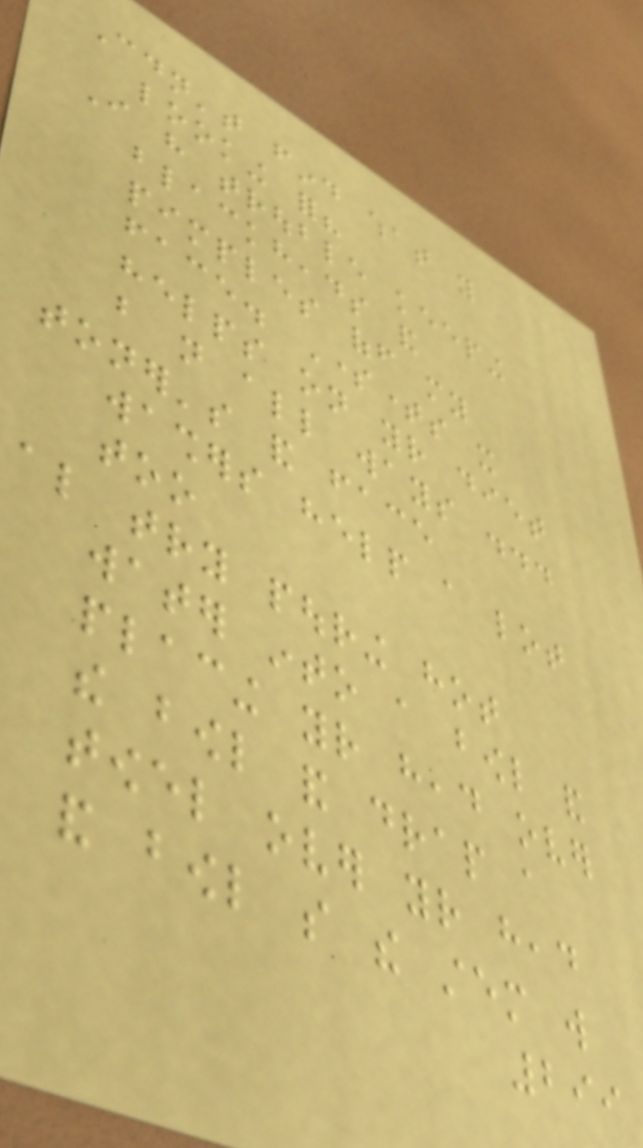Couldn't find what you
looking for?
I have trouble keeping
blackheads and
pimples off my
face. Sometimes it
helps on your diet
but not all ways ...
toner's and face
washers help a lot
too
also try pouring hot
water into a bowl and
placing your head over
the bowl and drap a
towel over your head
and bowl so the stem will
299
